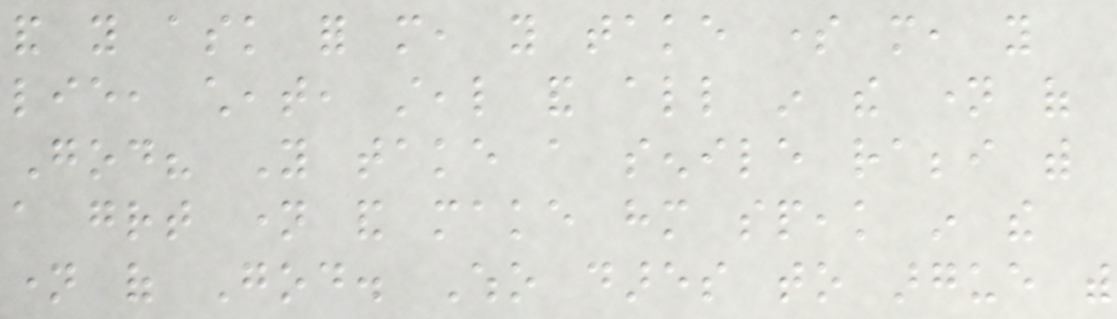and you ask for more, you take some more, you
lie, cheat, steal and all in the name of
God? You take a senile rabbi with
a great name and make him speak in the
name of God. Who dares to argue with
